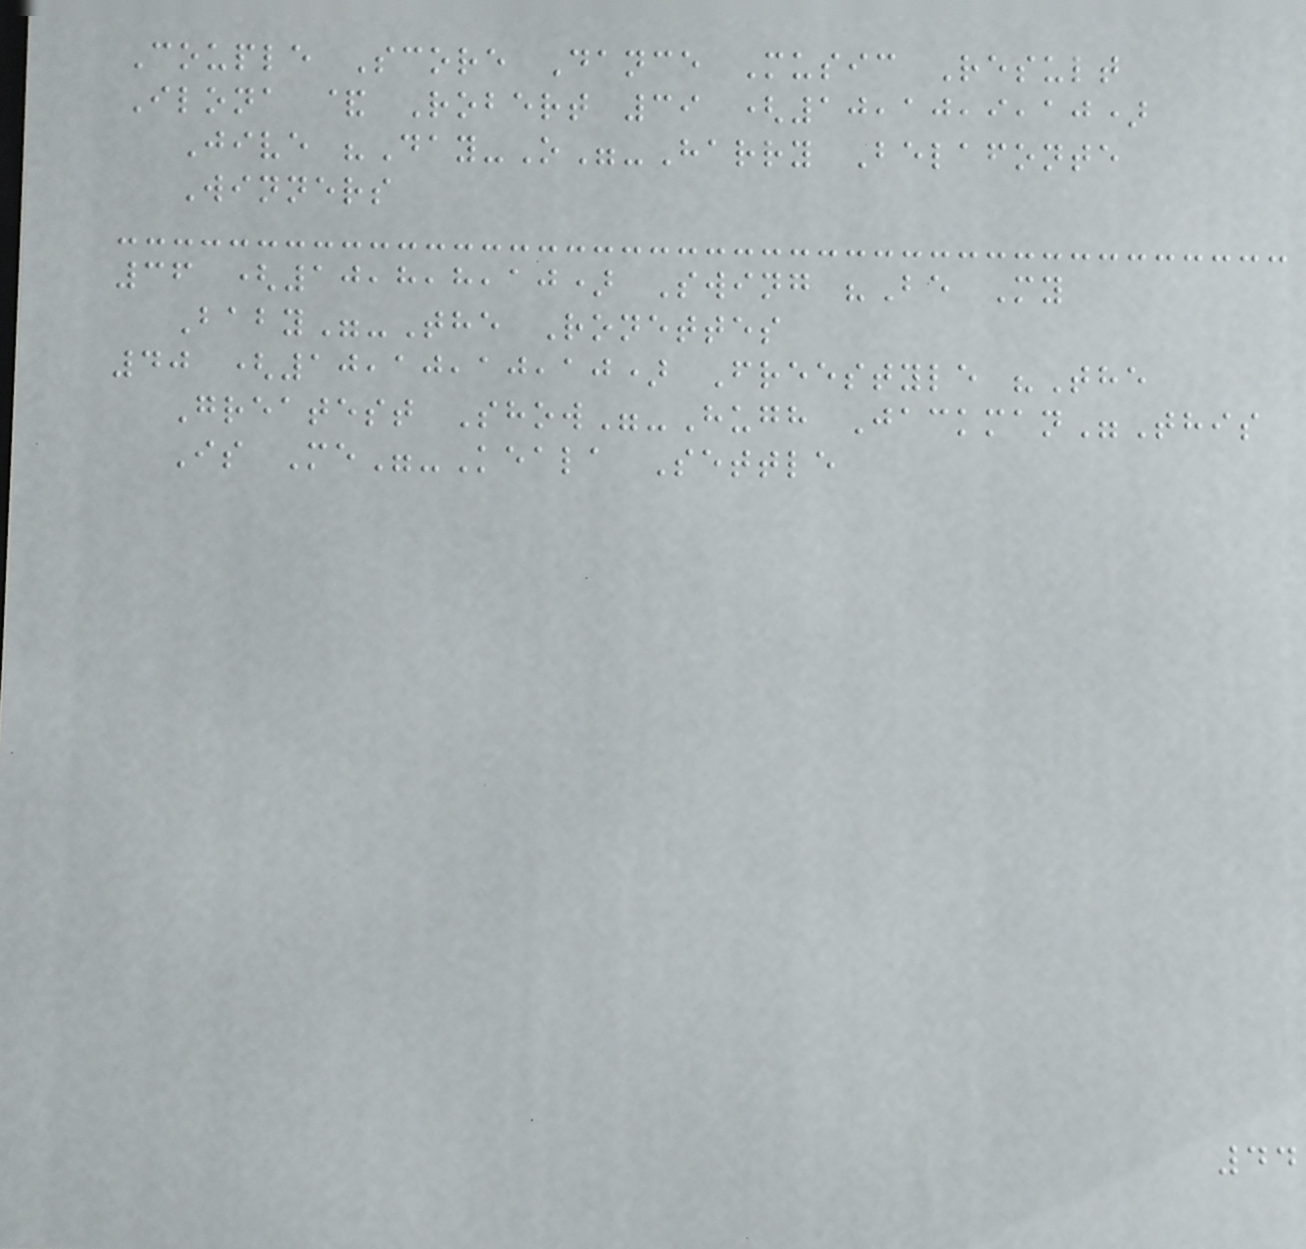Couple Score Dance Music Result
Ilona & Robert 39 (10,10,9,10)
Jive "Day-O"-Harry Belafonte
Winners
36 (10,8,8,10) Swing "Be My
Baby"-The Ronettes
40 (10,10,10,10) Freestyle "The
Greatest Show"-Hugh Jackman"This
Is Me"-Keala Settle
44
